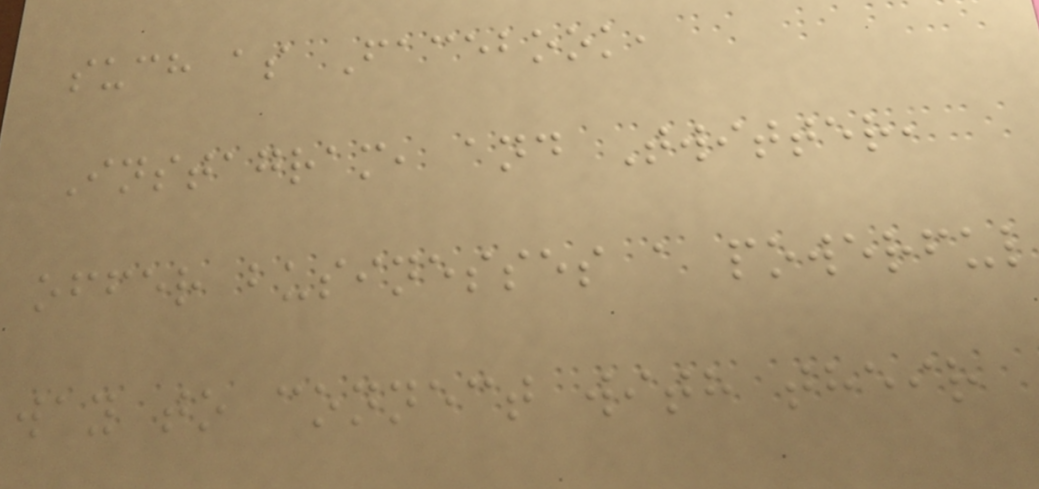such as Facebook,
Instagram, and Twitter,
offer businesses a powerful
way to connect with their
